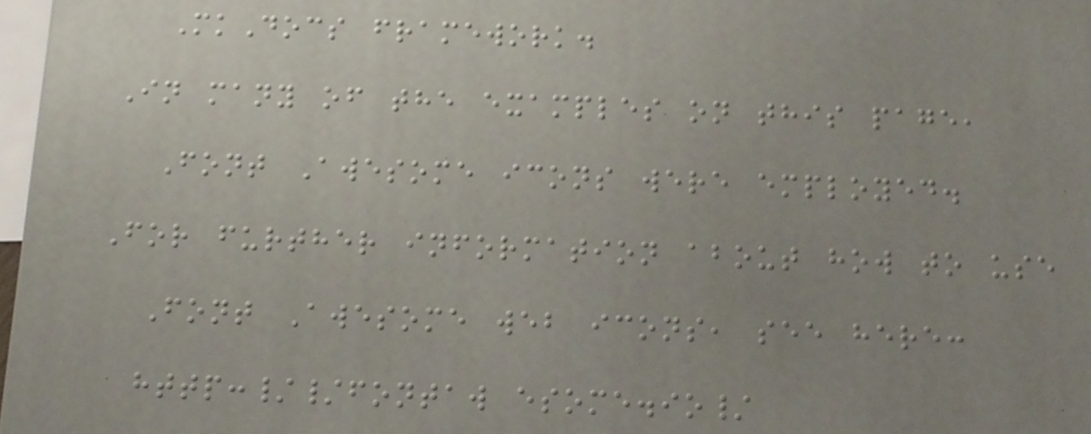MkDocs framework.
In many of the examples on this page,
Font Awesome icons were employed.
For further information about how to use
Font Awesome web icons, see here:
http://fontaw esome.io/
